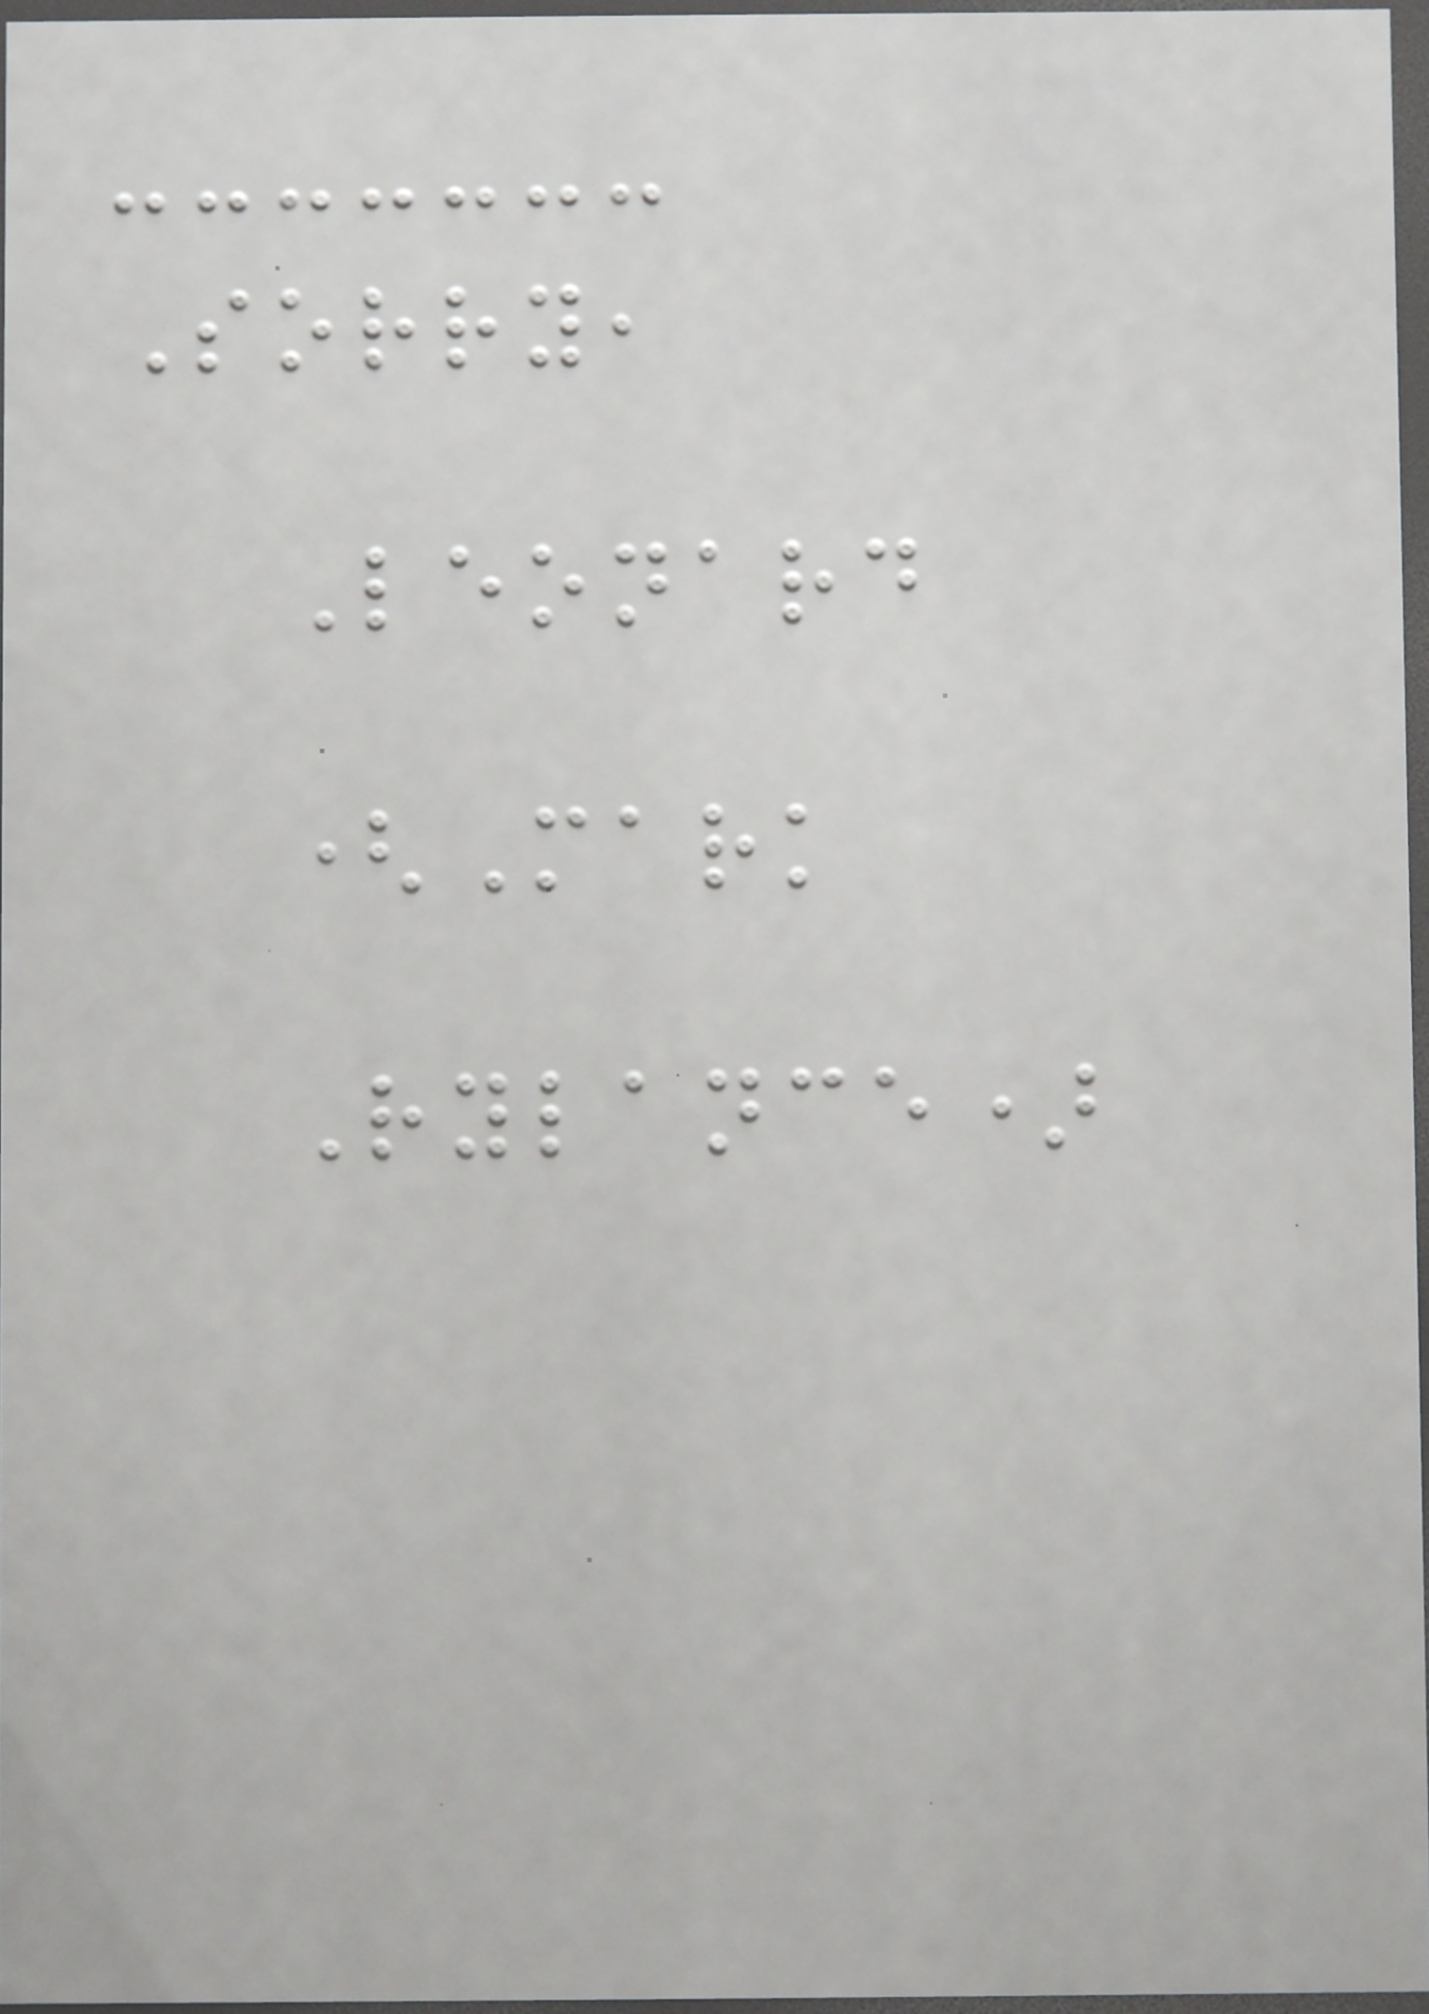Sorry,
Leonard
(Mark
Rylance)
